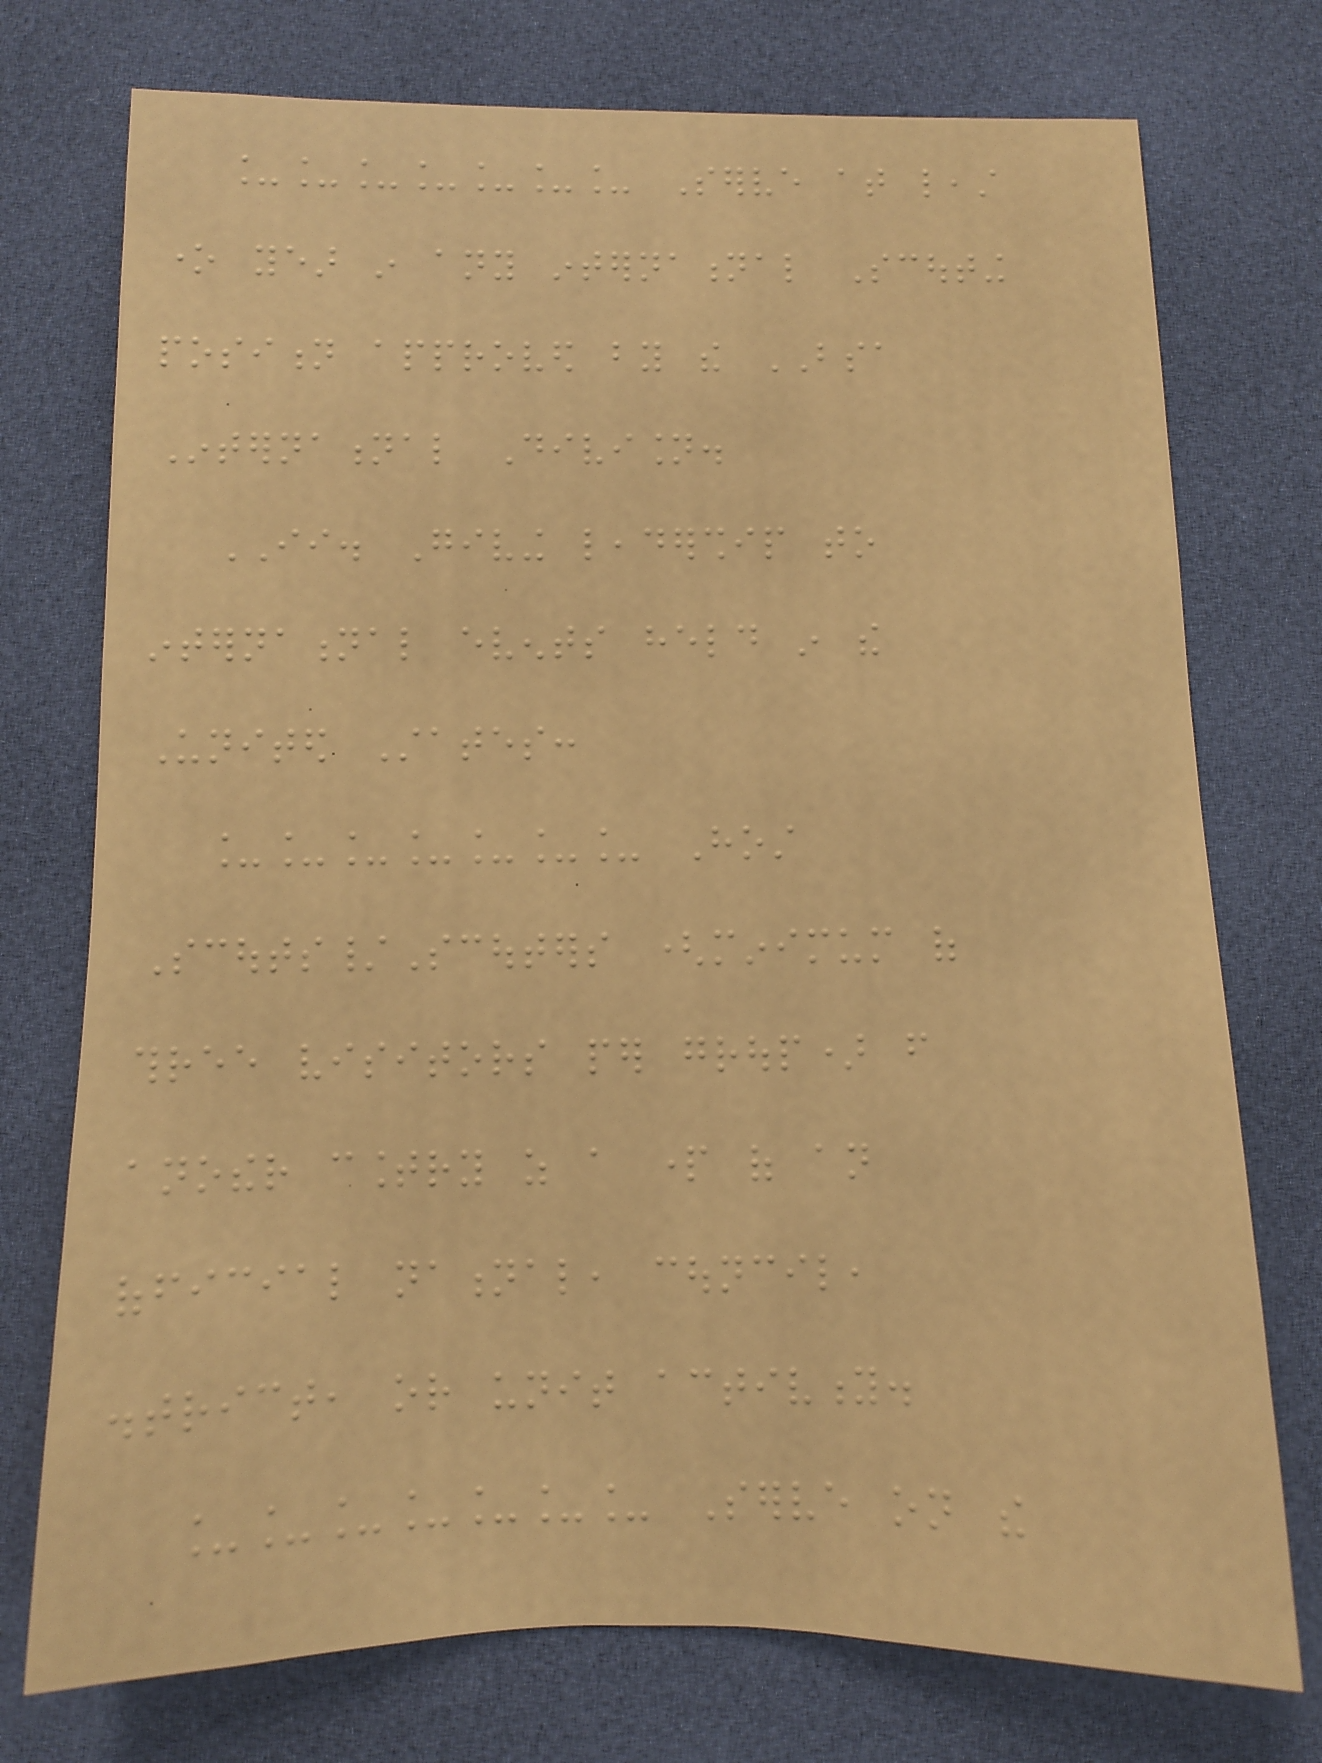_______ Serve at least
one year in any international Scouting
position approved by the BSA
International Division.
II. Giving leadership to
international events held in the
United States:
_______ Host
Scouts/Scouters (minimum of
three visitors per group) from
another country as a part of an
official national, council,
district, or unit activity.
_______ Serve on the
